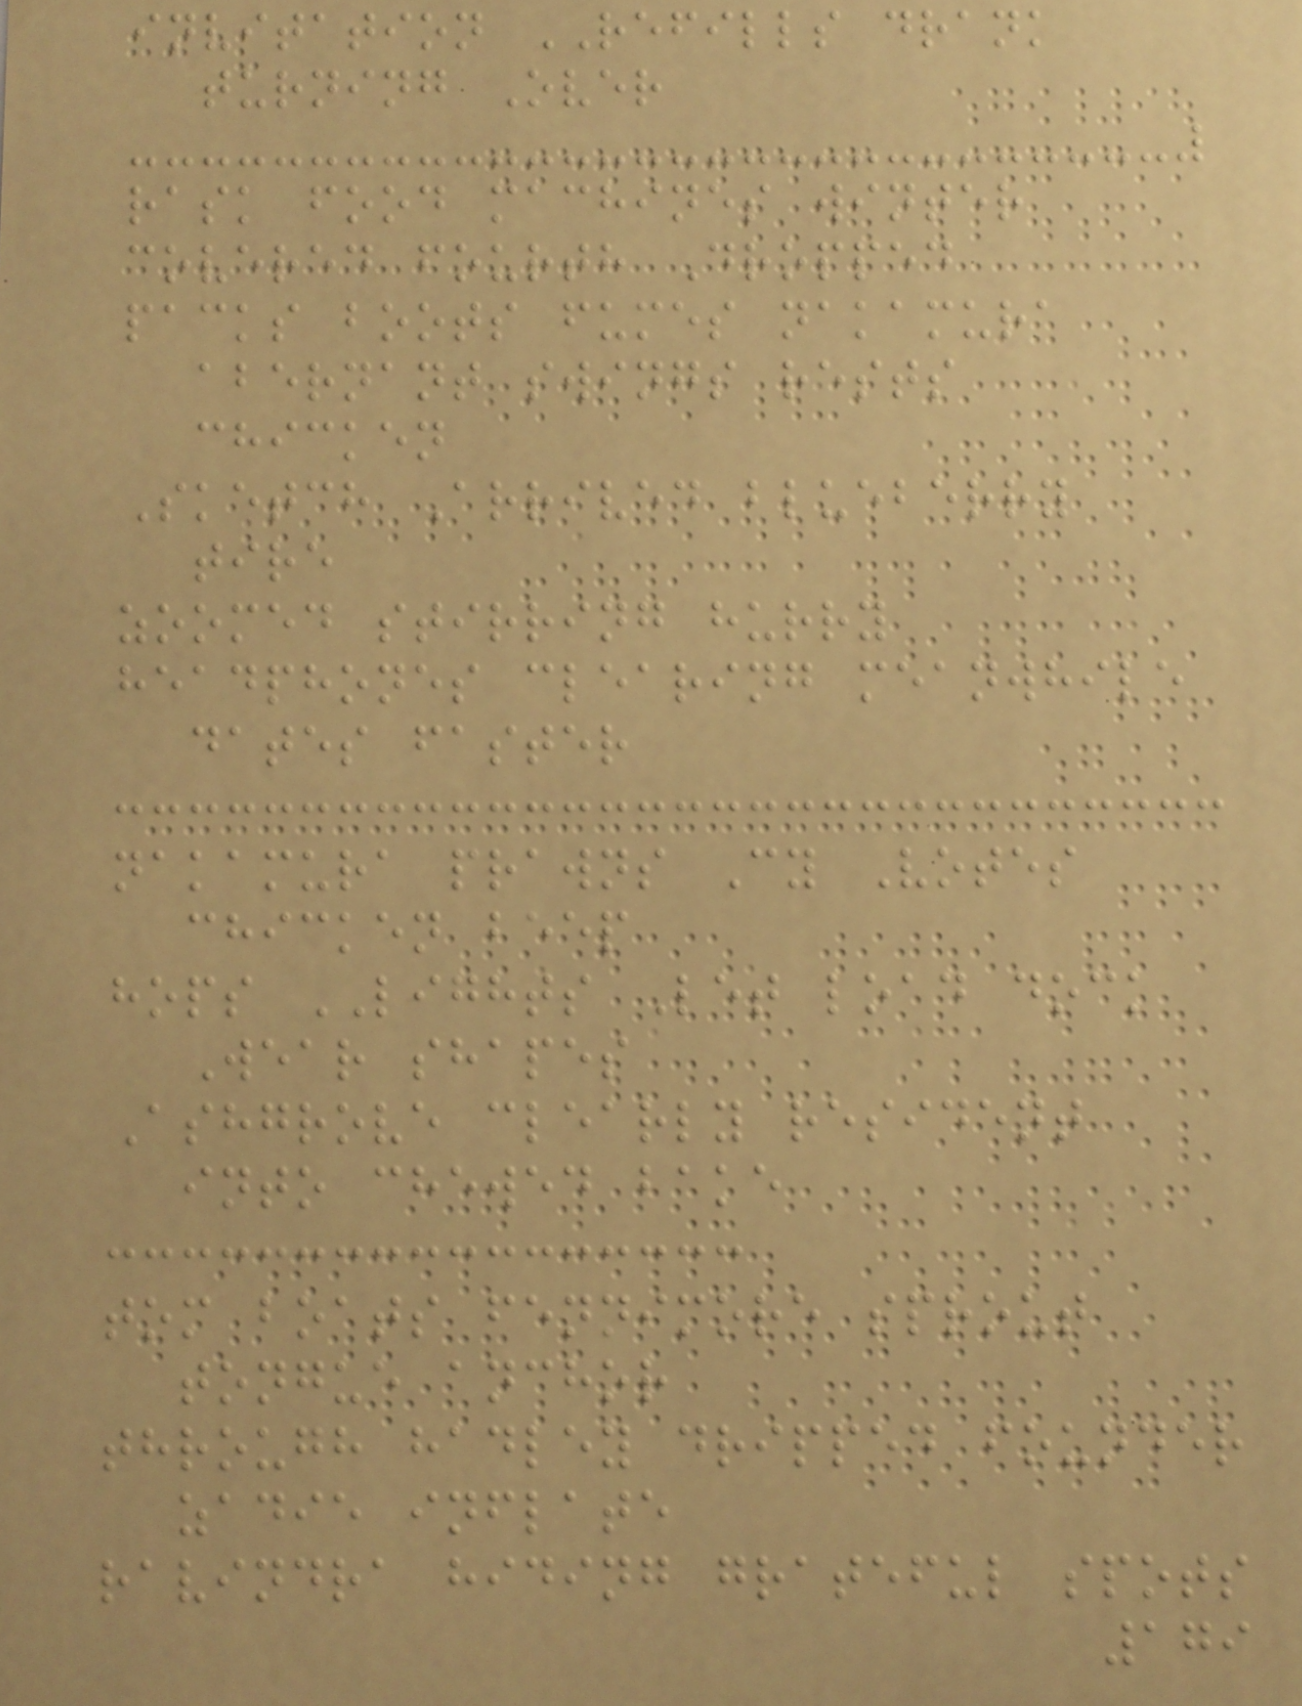invitation REFILLS drank
turning Over
rask food machines winter
covered fourth Dropped
packs boots fumes nakamura
abernant swings rests
chicken
Sketch Arrived blueberry
tire
zoomed stirring hurry
headphones clearing meanwhile
dates faster
nakamura prawns Cy Votes
chicken beep
hops LIGHTS Let load dock
Wear shapes
Ashgrove clearly resident
into chewed bake
tom boats fennimore sprout
tongue anchor
through hadley dripped founder
zadie inflate
ravindra hiding grateful spots
179
